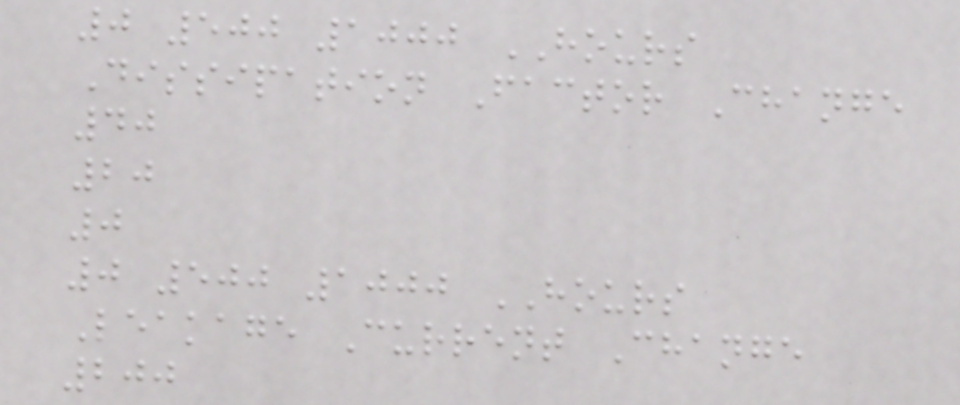0 500 1000 HOURS
Dissipation Factor Change
40
20
0
0 500 1000 HOURS
Leakage Current Change
200
